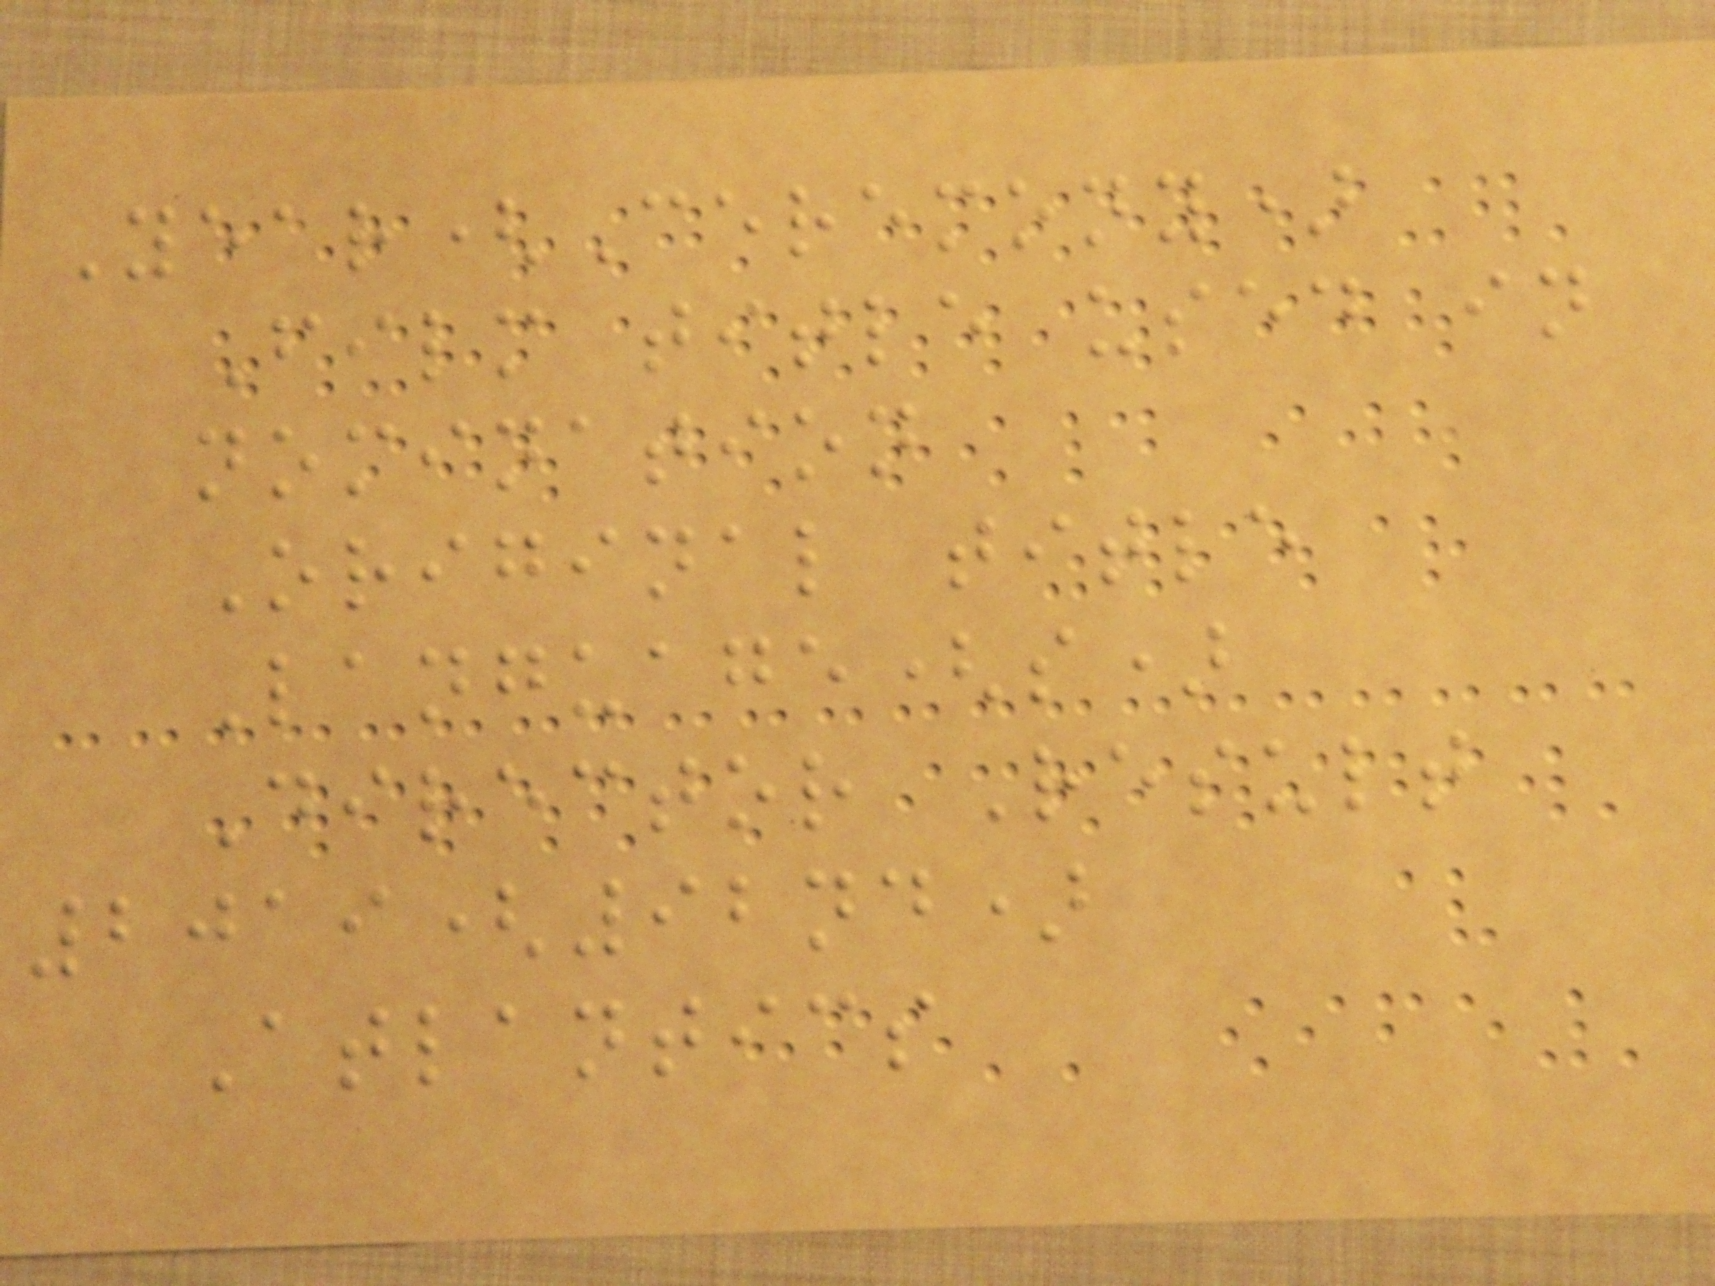Year(Ceremony)
Film title used in
nomination
Original title
Language(s)
Director Result
2019(92nd)
Atlantics
